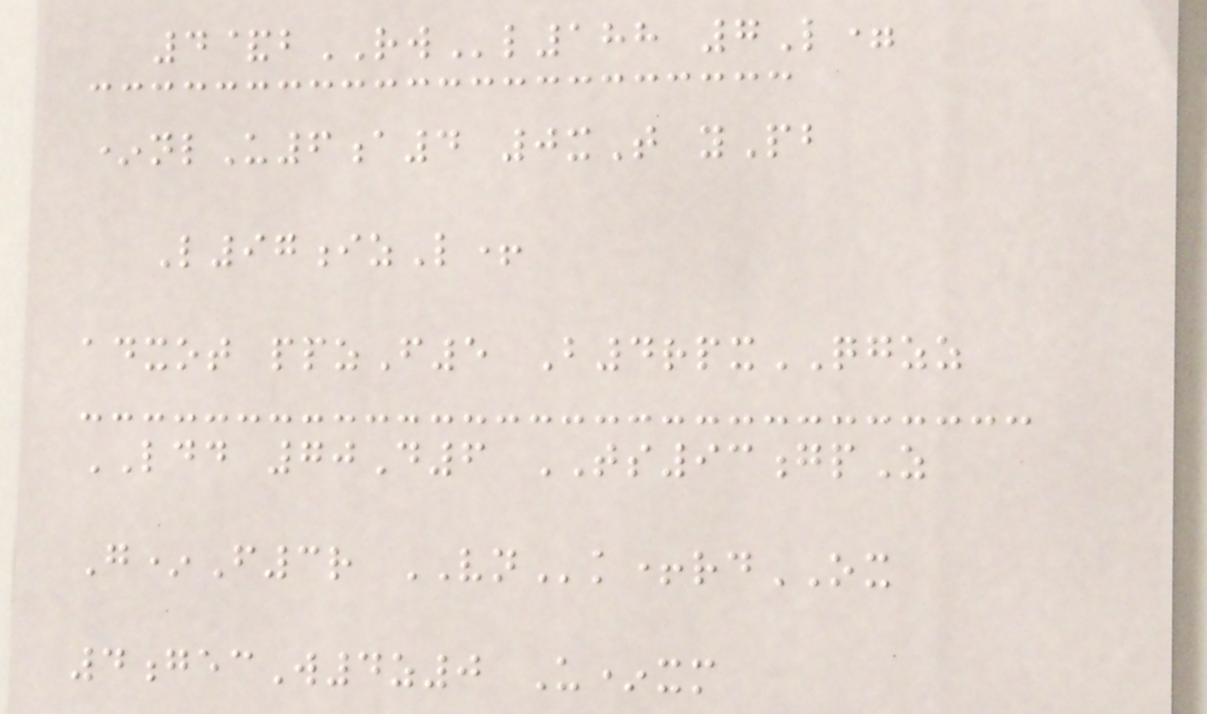4&bRWl188 7L=
*nlU6a4 0xT yPb
L97izL+
adxot ppzF5 B4rpxQGZZ
LDD 70D6 TS93gpZ
G*F3r VNk+rdOX
4gecW4z0 U*xm
